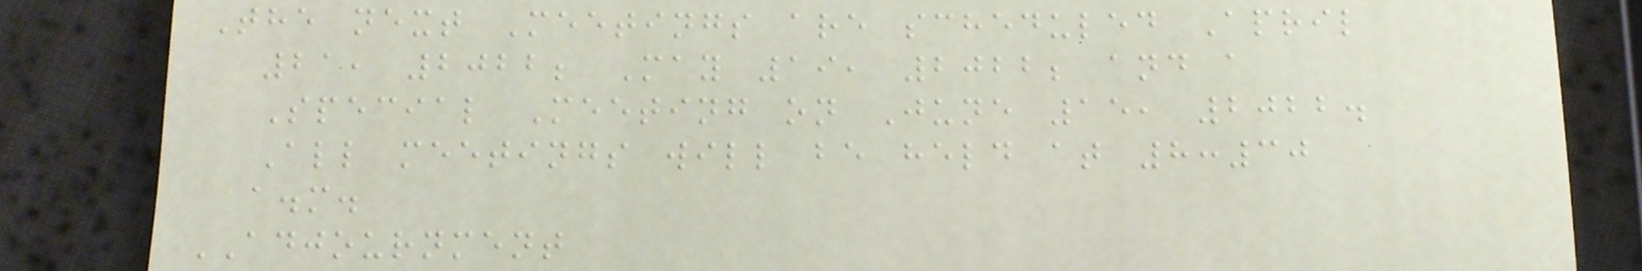The next Meetings are scheduled April
21, 2022; May 19, 2022; and a
Special Meeting on June 15, 2022.
All meetings will be held at 8:30
a.m.
ADJOURNMENT
